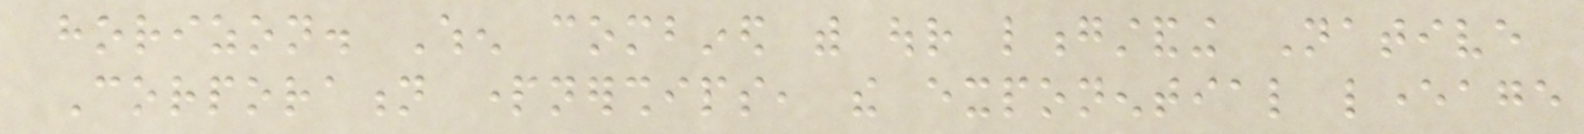horizon. When combined with our longstanding Native
Corporation partnerships, the exponential leverage
